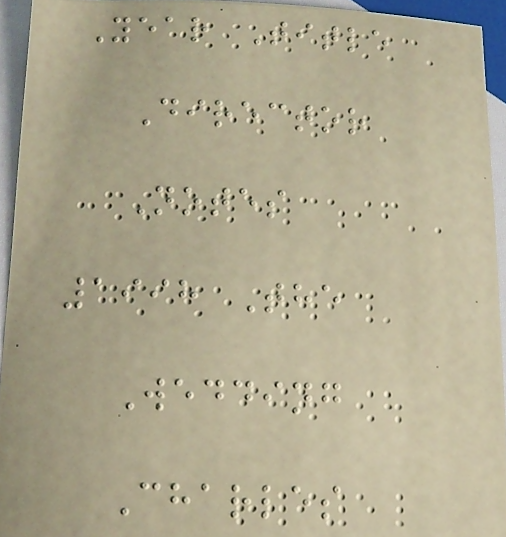Year Title
Director
Notes
1998 The
Wedding
Charles
